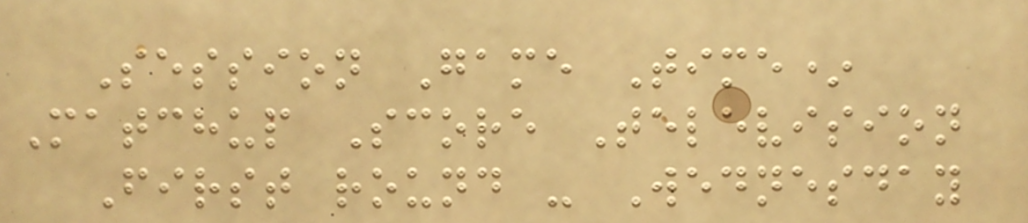Session Game Time*
Matchup Score Television
First round - Wednesday
